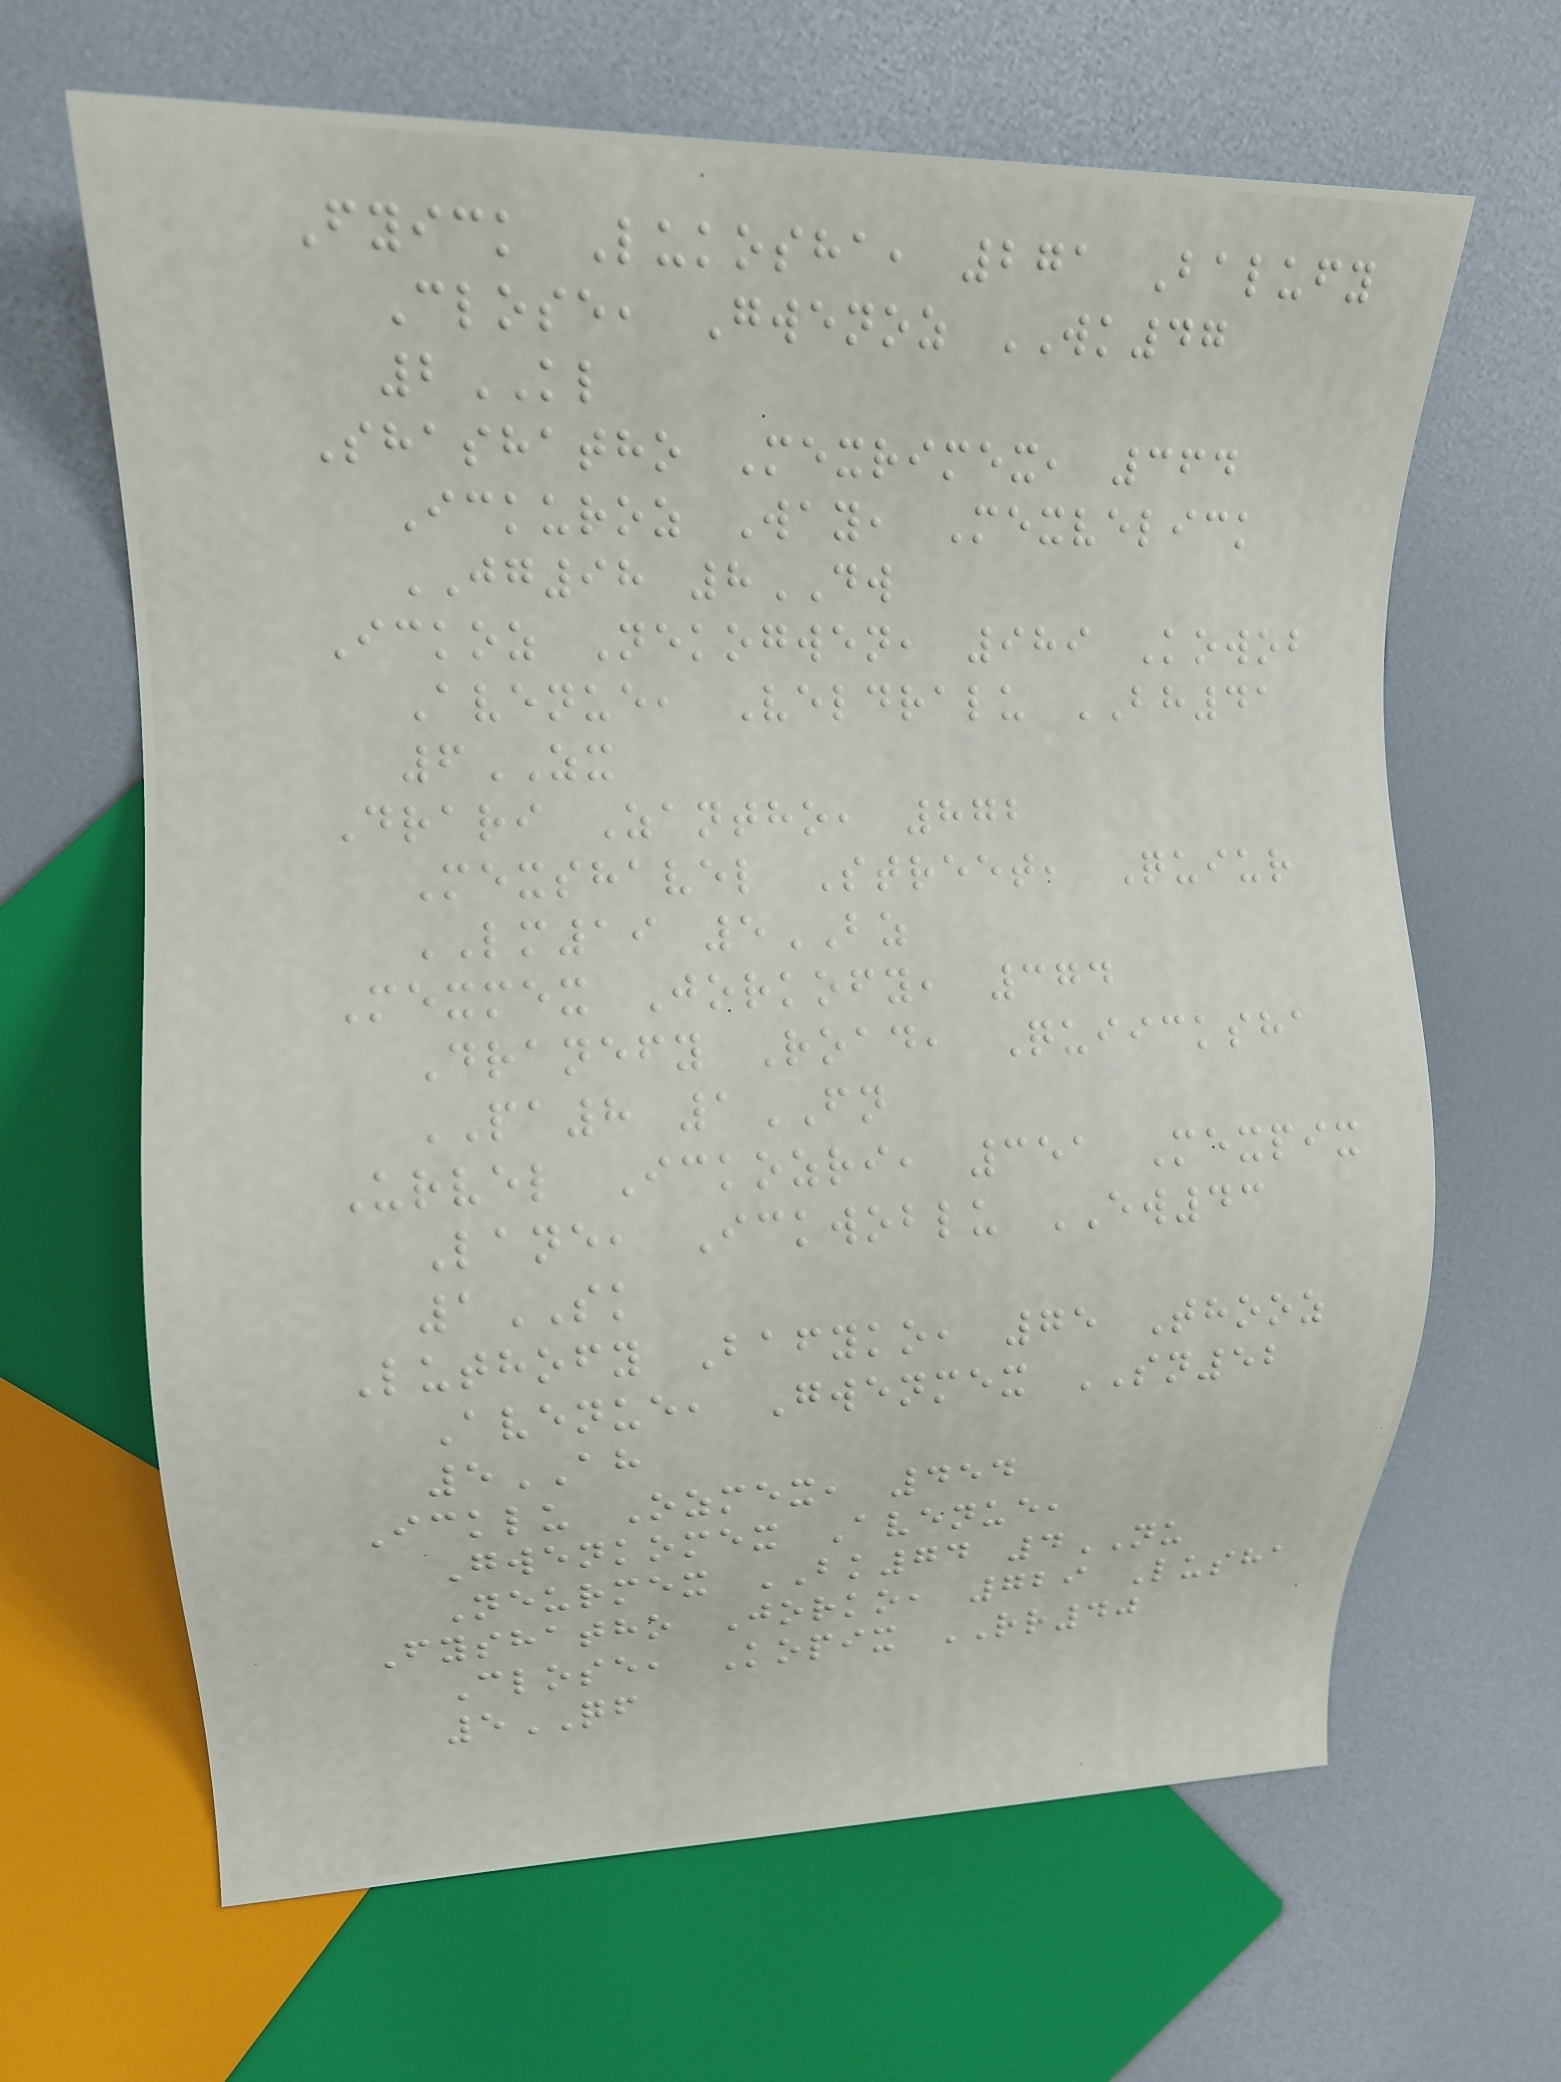Fyick Lukosha, 271 Balufy
Close, Gwenoz WK47
2KL
Shashatho Mexrimex, 364
Ickuroz Way, Mexvelick
JG98 8DW
Ickoz Nekogwen, 989 Kowob
Avenue, Veldralu BH41
6ZX
Drari Zantho, 872
Mexshavel Street, Quiur
LM19 5BZ
Mexmex Jorkofy, 374
Dranefy Road, Quiicksha
PA8 1FN
Urvel Ickozri, 351 Mexpix
Lane, Ickwoblu EW43
1SK
Luthofy Bafyko, 75 Thooz
Avenue, Gwenmex SN52
5AH
Icklu Ozmex, 454
Gwenkomex Avenue,
Neurmex BK74 4NU
Fyshatho Jorko, 729 Lusha
Close, Kopix RR40
5QF
